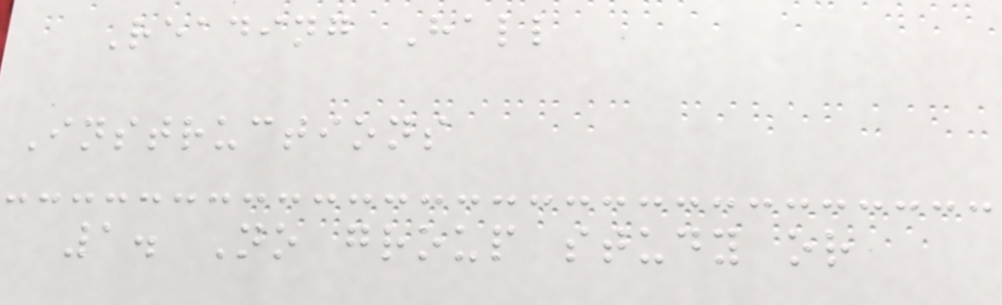Reading Hall
Instructions
1. No group study or
